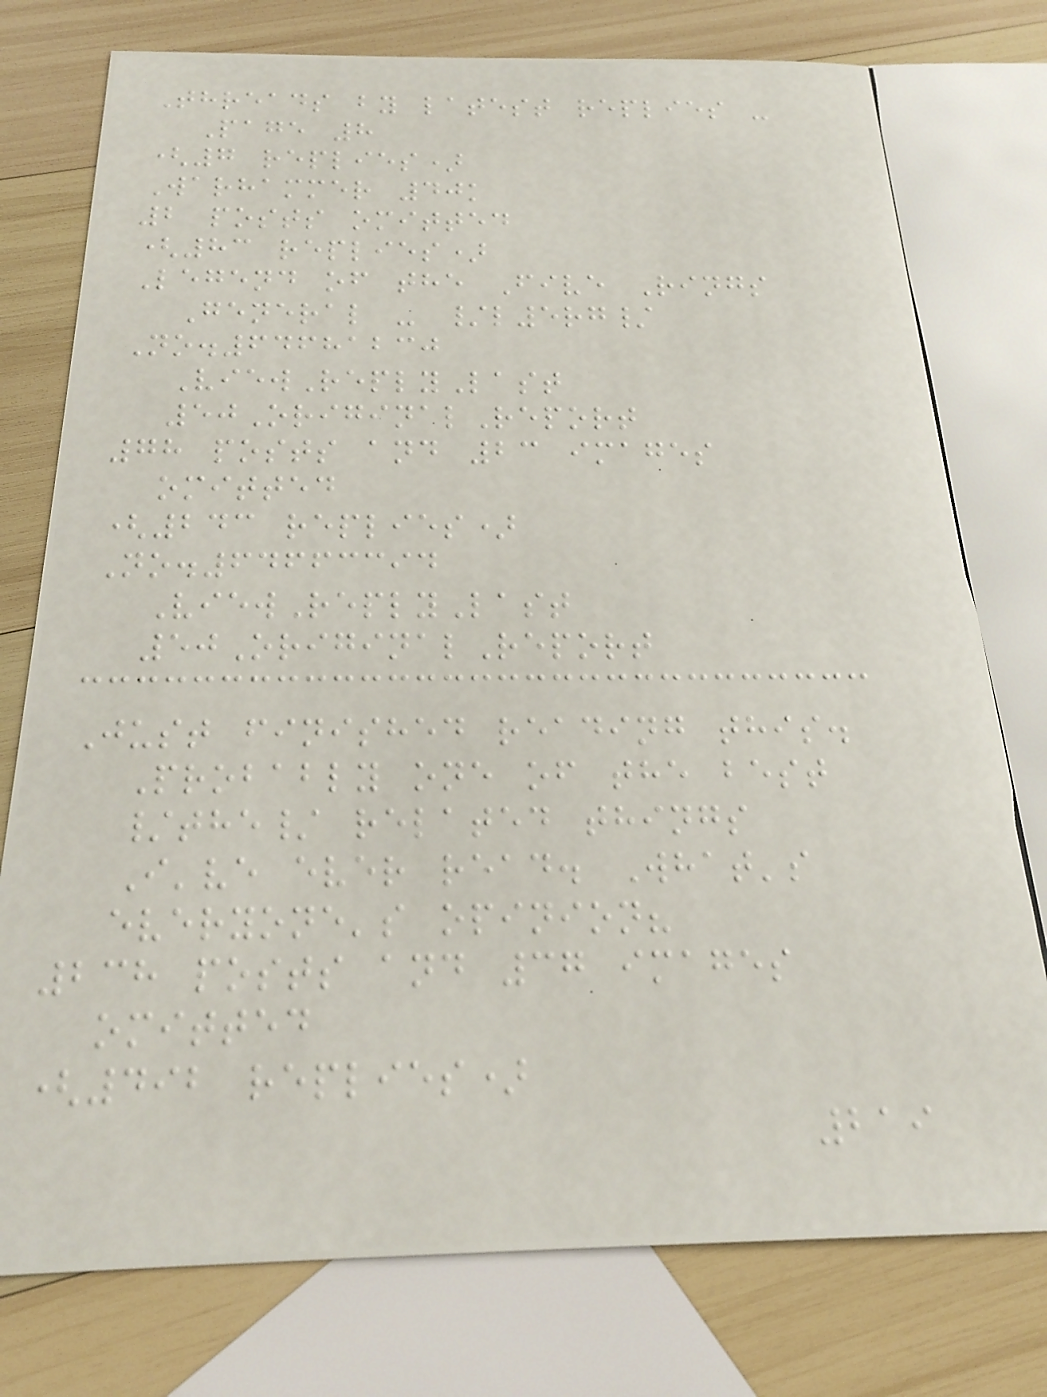Threads by latest replies -
Page 8
(7 replies)
Warhammer 40k
2 posts omitted
(83 replies)
Legend of the Five Rings
General - /l5rg/
No.64681230
ViewReplyLast
50OriginalReport
78 posts and 23 images
omitted
(243 replies)
No.64663394
ViewReplyLast
50OriginalReport
Just finished reading this.
Probably one of the best
/the/ related things
I've ever read. What's
everyone's opinion?
238 posts and 37 images
omitted
(492 replies)
219
